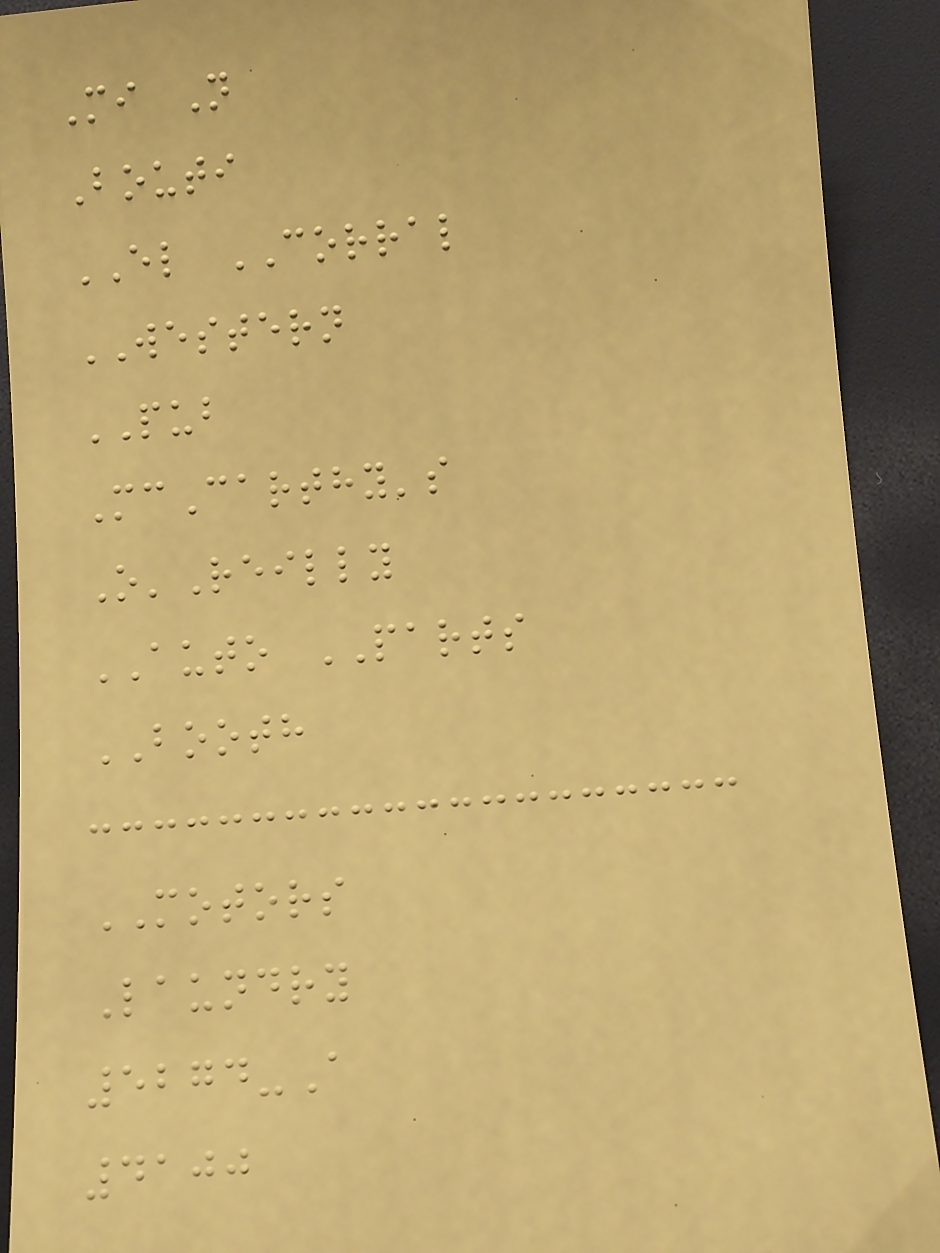Mi N
Bouti
EL CORRAL
WESTERN
PUB
McCarthy's
O'Reilly
AUTO PARTS
BOOTH
MOTORS
Laundry
5274-A
4100
